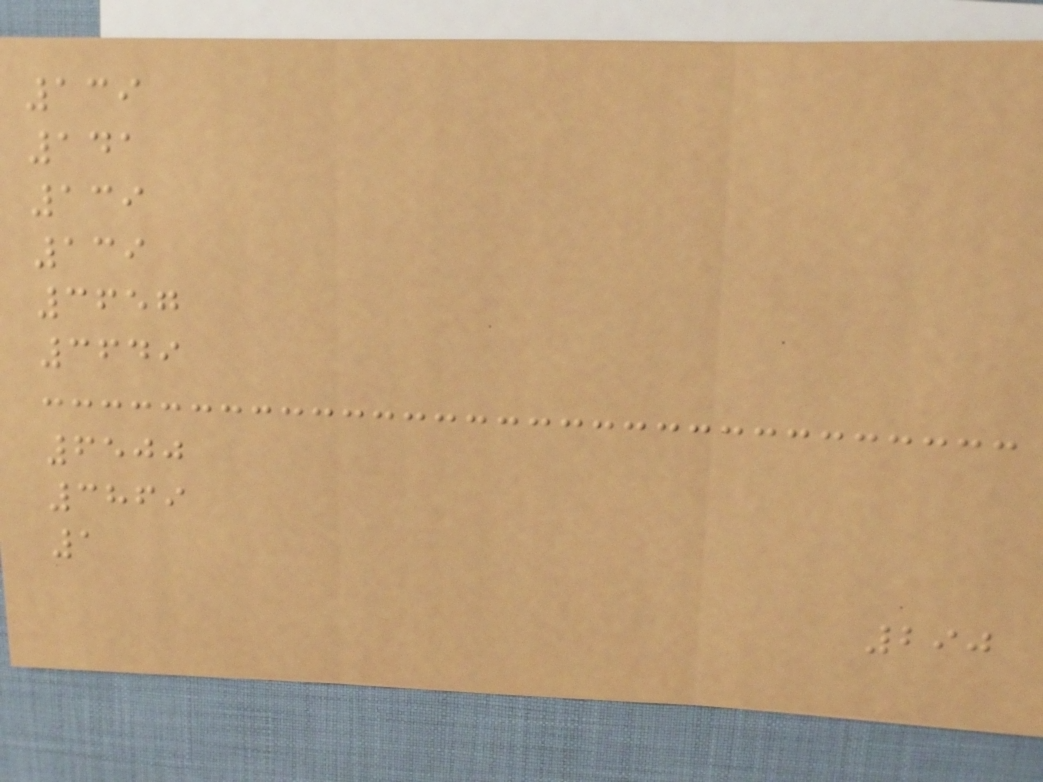139
141
139
139
3657
3649
6500
3869
1
290
